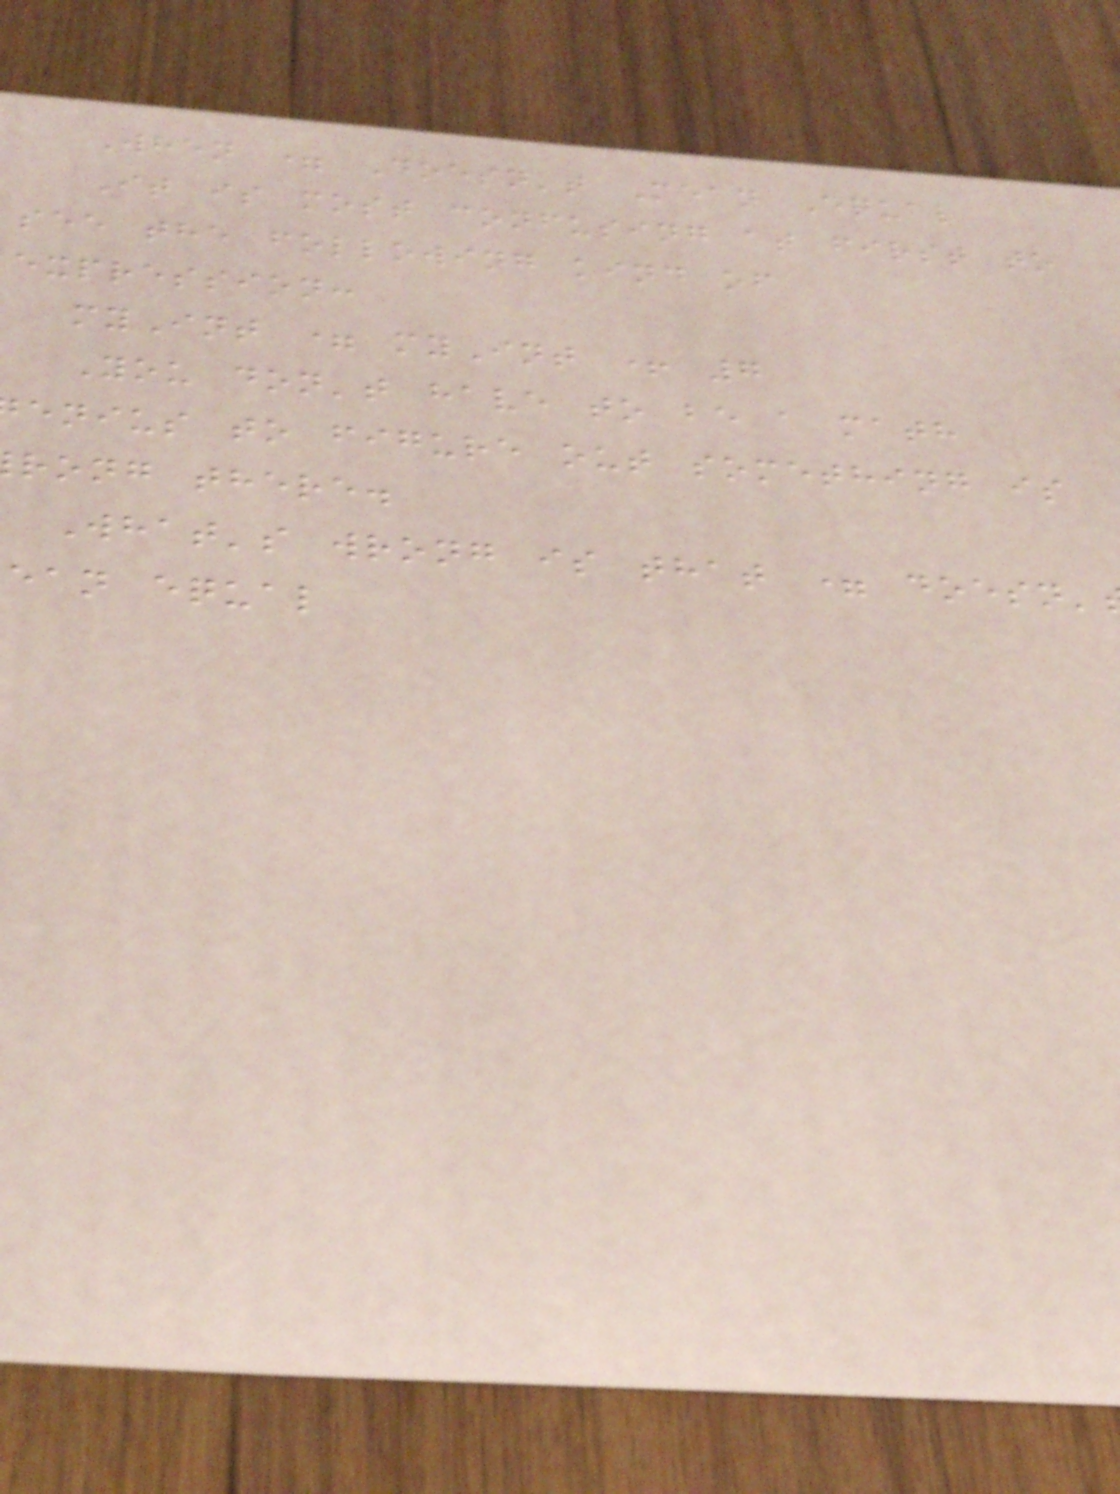When = Doesn't Mean Equal
It is most confusing at first to
see the following kind of
expression:
myInt = myInt + 7
You don't have to be a math
enius to figure out something is
rong there.
What's wrong is that = doesn'
ean equal
